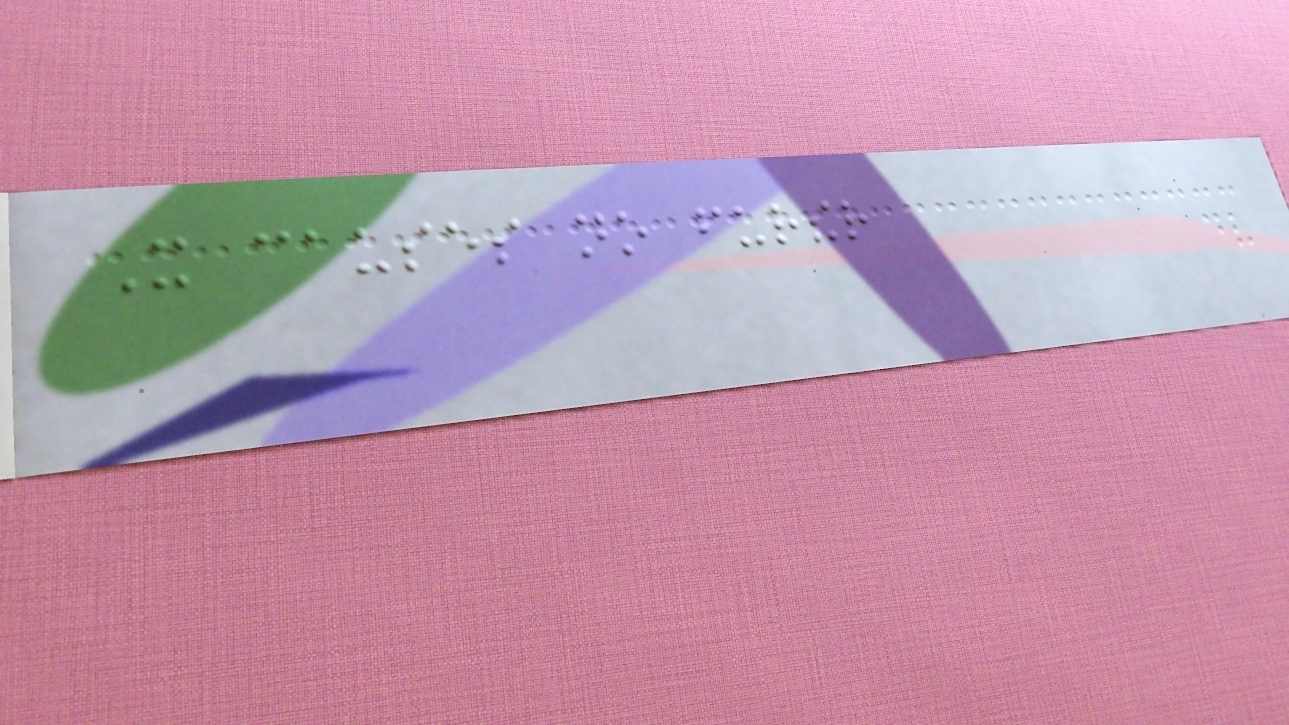It causes no further
